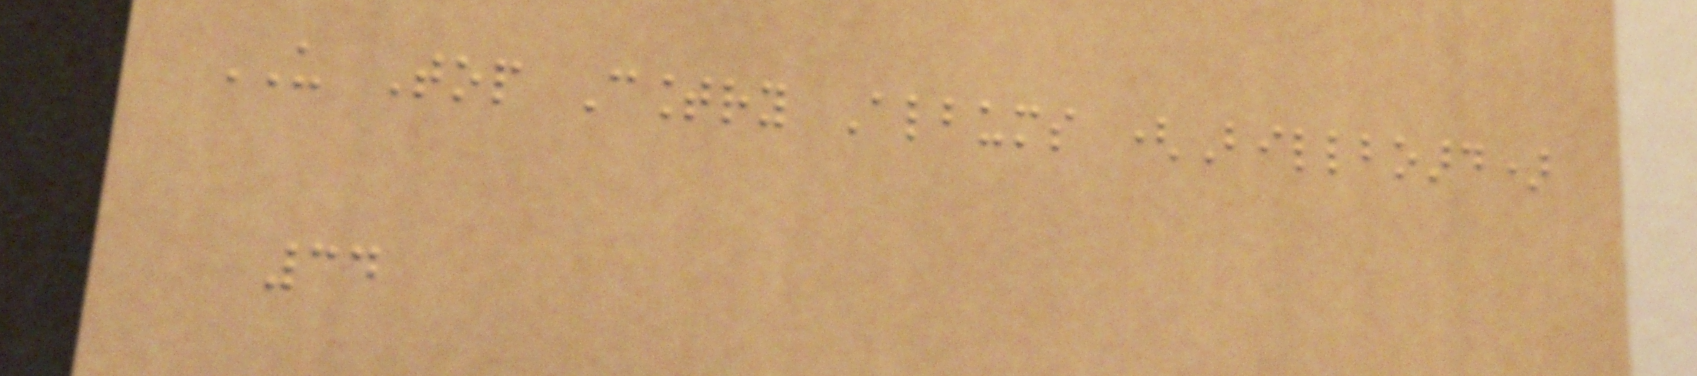US Top Country Albums (Billboard)
34
